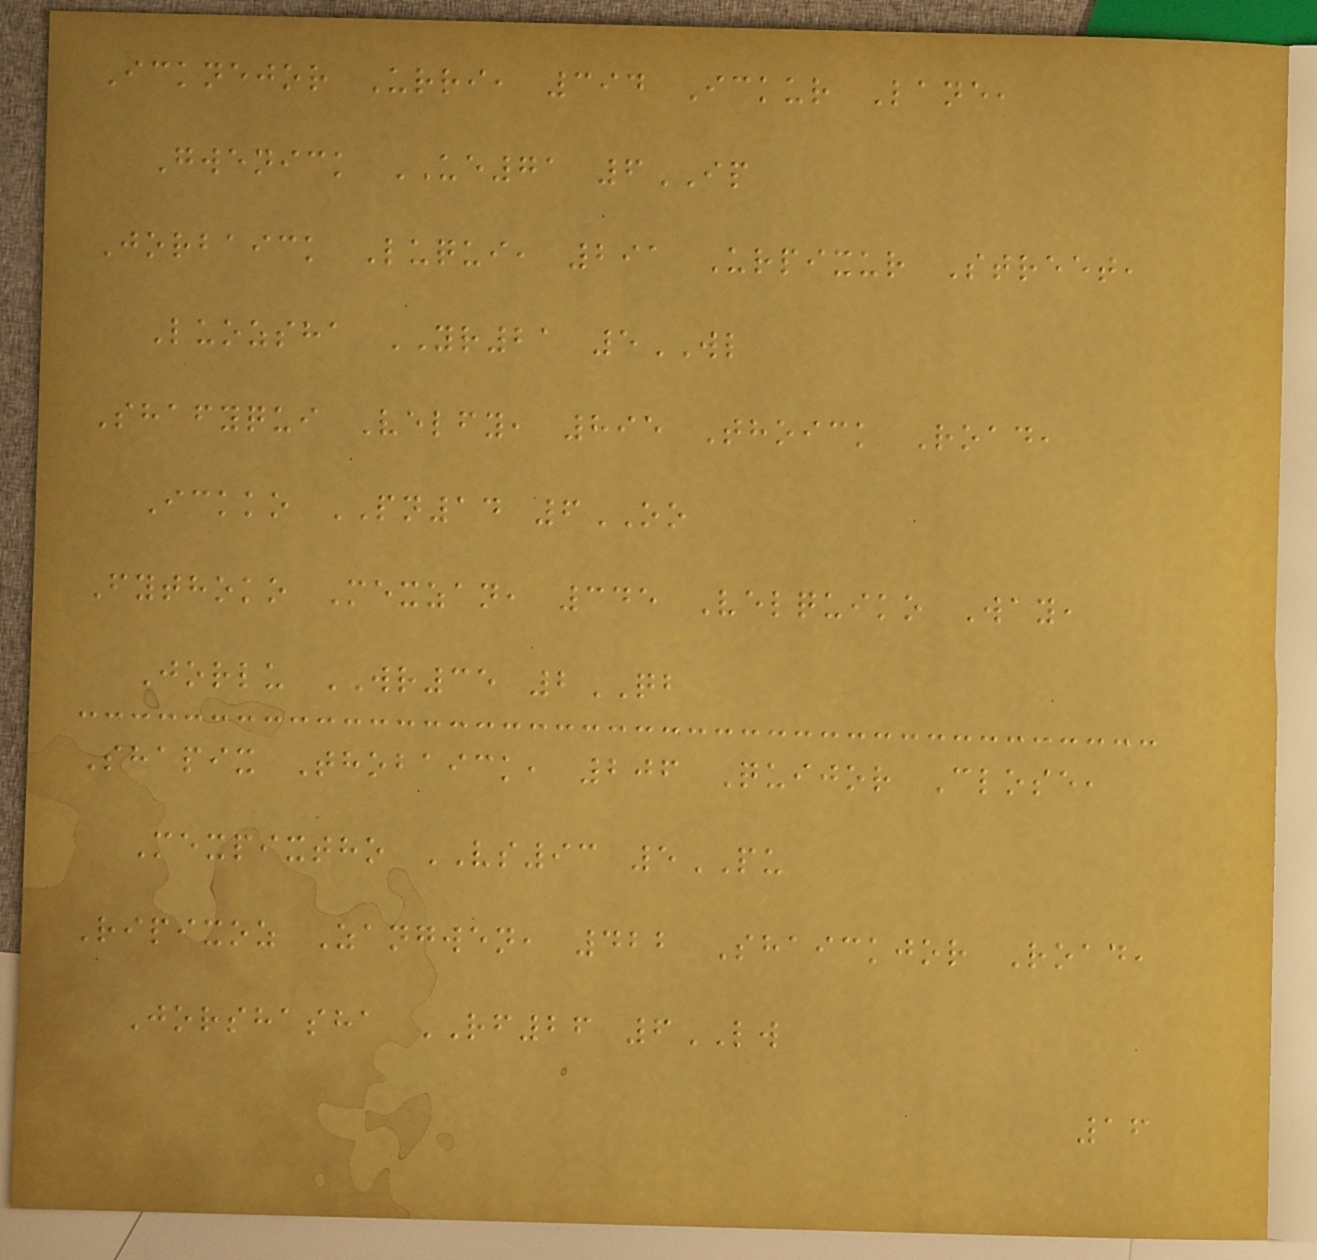Icknejor Urri, 394 Ickur Lane,
Gwenick UE71 6IP
Jorbaick Luqui, 291 Urpixur Street,
Luozsha YR21 5WL
Shafyqui Velfy, 895 Thoick Road,
Ickko PN14 6OO
Fythoko Mexzan, 345 Velquiko Way,
Jorlu WR35 2QB
Shapix Thobaick, 206 Quijor Close,
Mexpixtho VS93 5PU
Ripixoz Zangwen, 422 Shaickjor Road,
Jorshasha RF26 6LW
16
